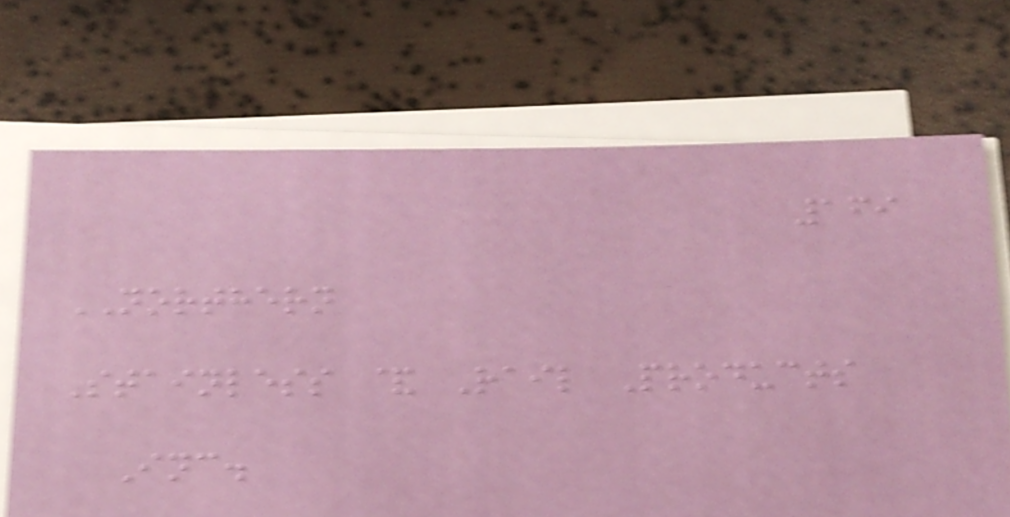169
NORTHERN
Stainless & Rail Products
Inc.
